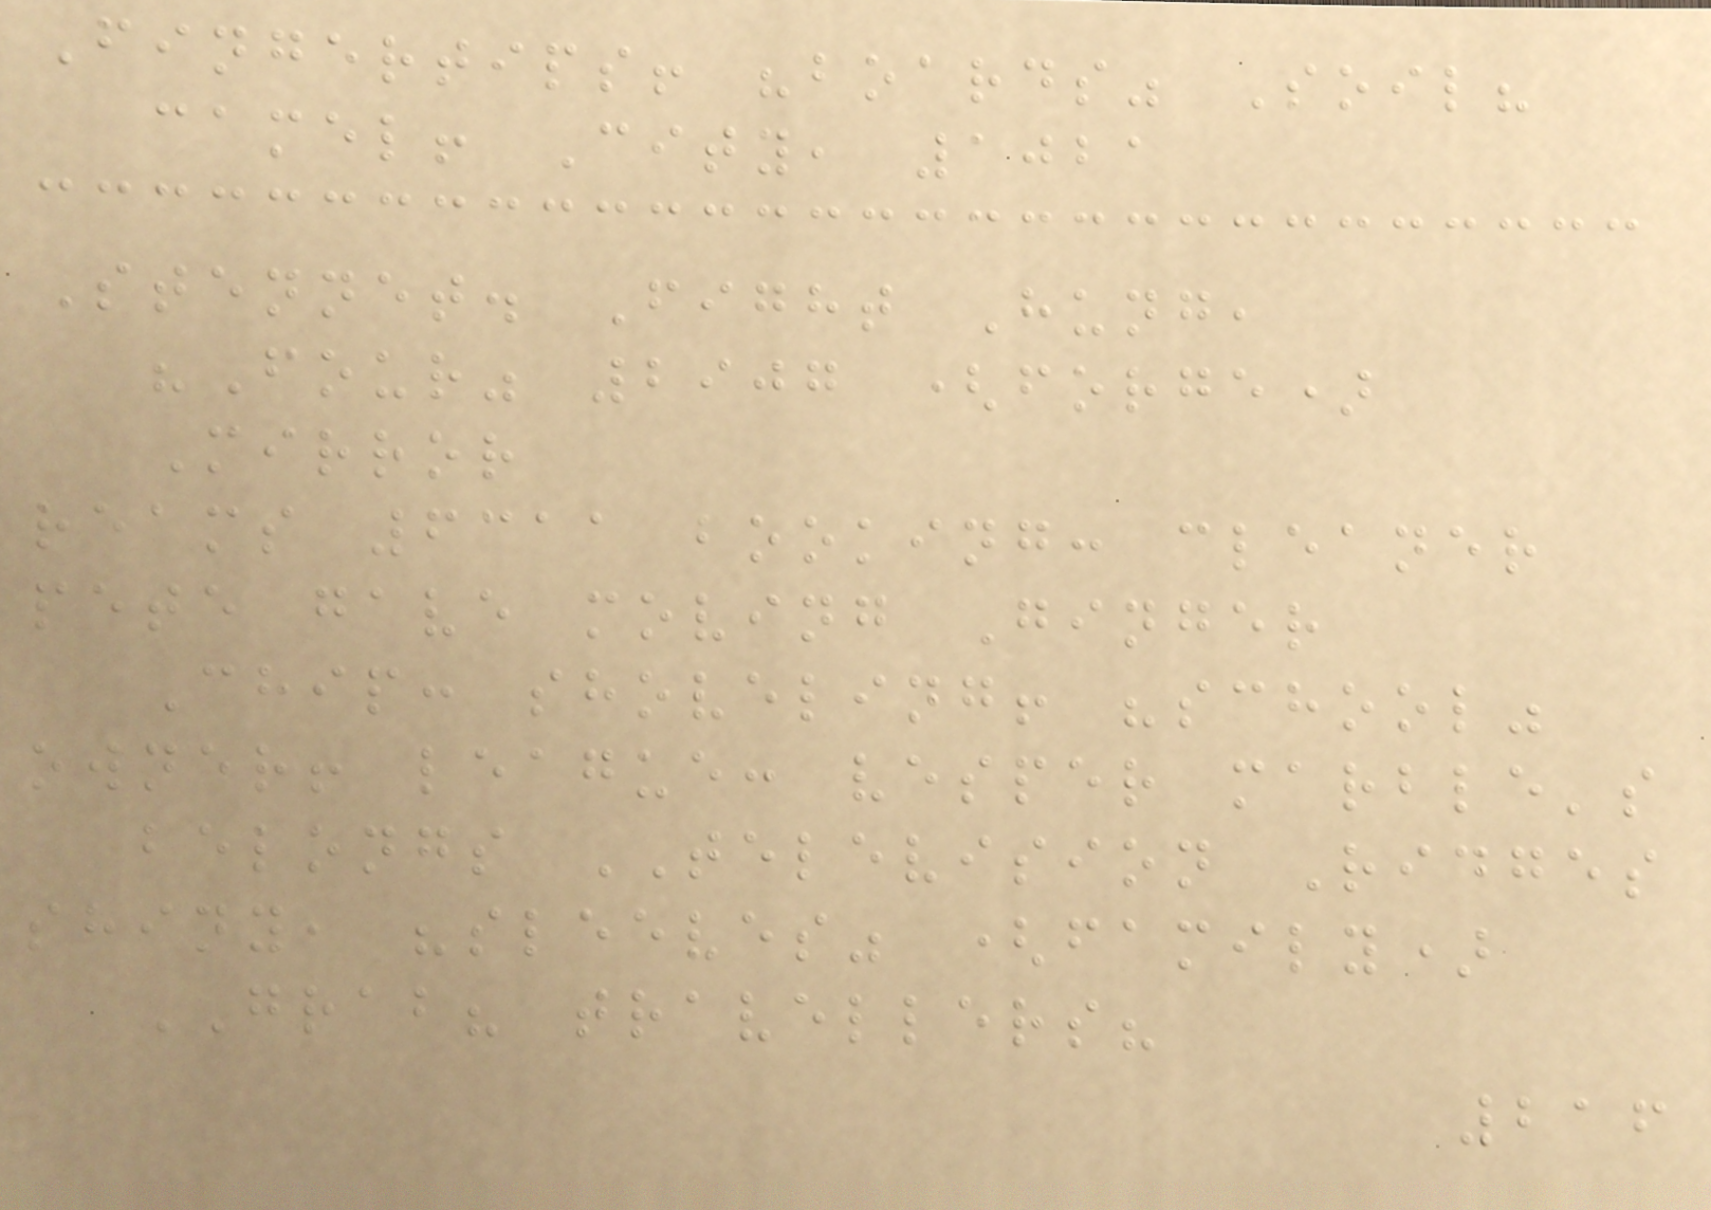Fingertips! "boards" Soil?
camel! City, 1021
Stennet. Fight Hung,
"Four" 2907 (forge)
Mirror
reams 6311 booking: cleaner
pete gave moving Ginger
Chip: shoveling! "school"
owner! league: vesper marble's
belongs TELEVISION Ridges
shiny, "sleeves" (family)
GRAB? travellers?
216
